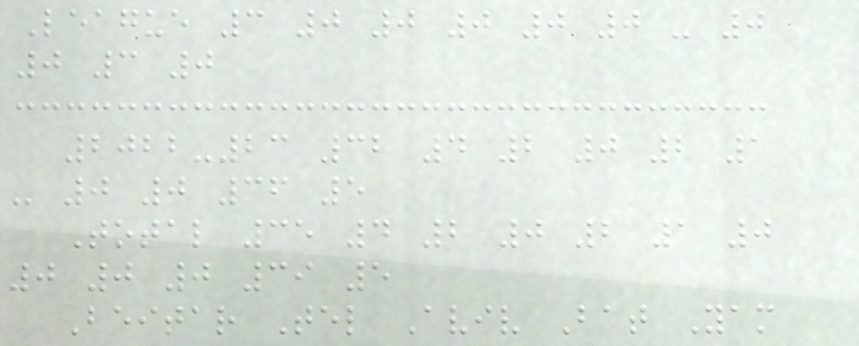League 3 0 0 0 0 0 - 0
0 3 0
2022-23 32 4 2 0 2 1
- 0 0 36 5
Total 35 4 2 0 2 1 0
0 0 0 39 5
Beitar Tel Aviv Bat Yam
